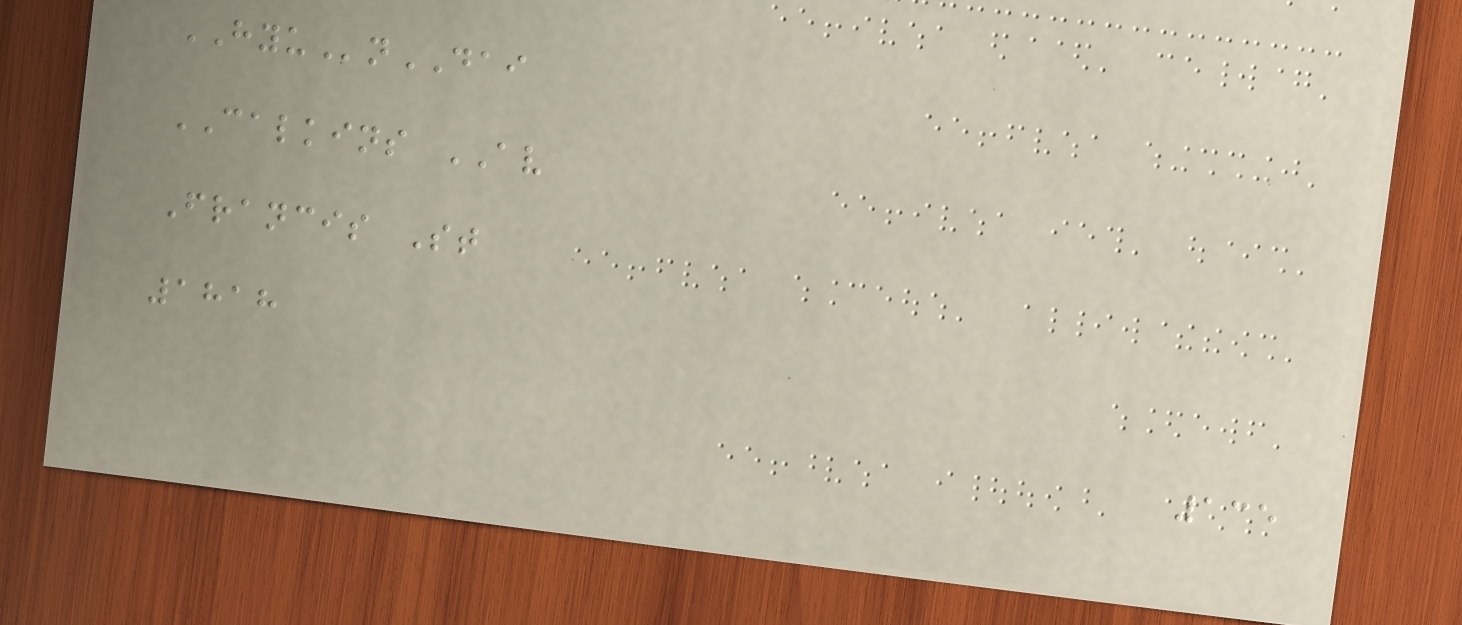HYUnDAI
CALKINS AV
Francis St
1818
135
